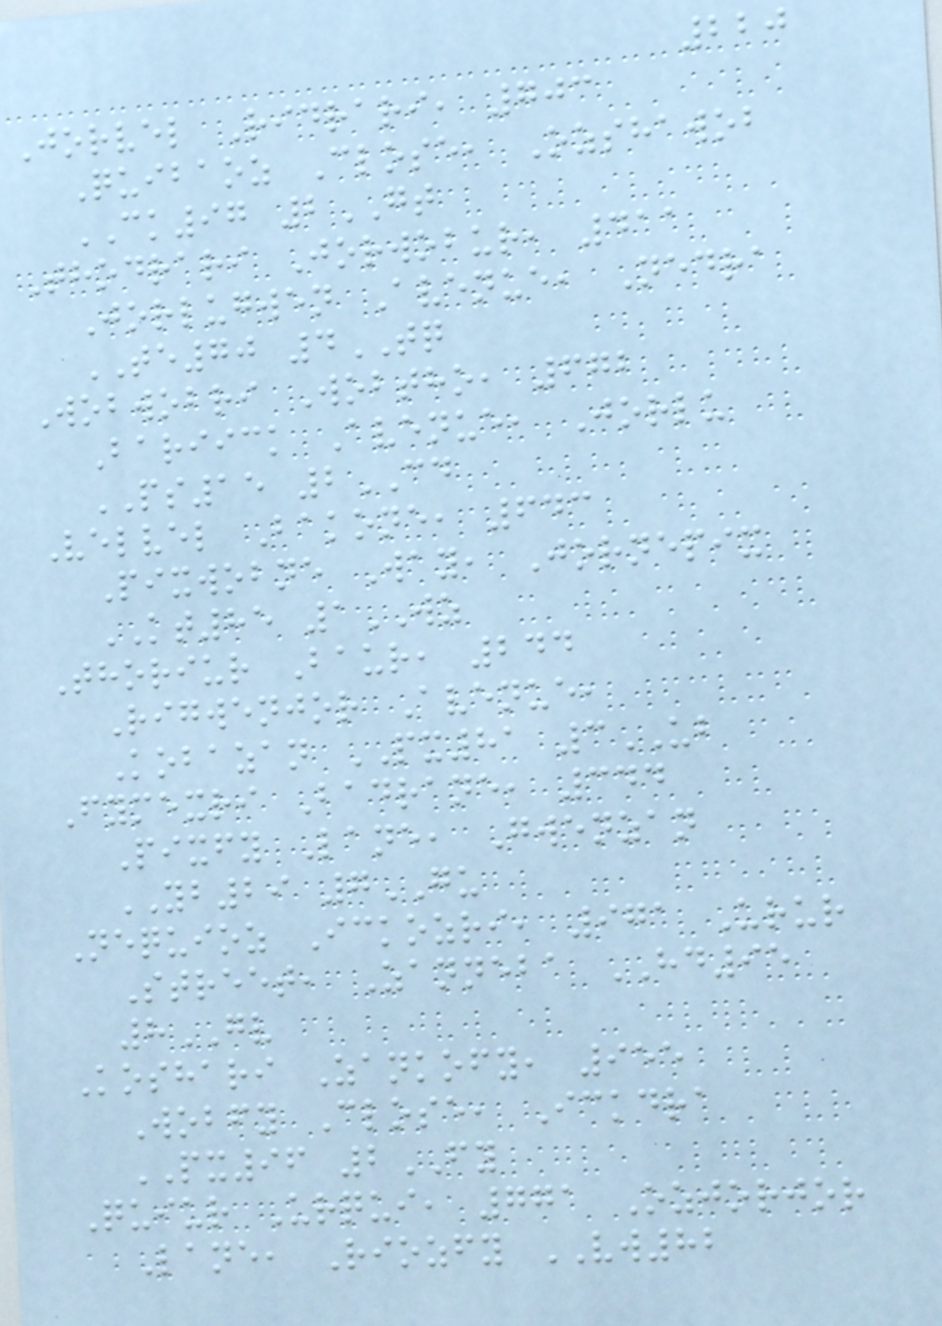220
Jorvel Ridrari, 703
Quibaoz Close, Ozshawob
CK97 2GT
Thodrari Jorwobur, 411
Jorlugwen Avenue, Nedra
TE70 4TQ
Wobwobri Wobtho, 672
Bariick Avenue, Jorlu
PS15 2CD
Velvel Bakone, 643
Pixwobne Way, Jornepix
KT85 1WZ
Thoriur Baur, 244
Rigwenjor Avenue,
Kobazan PX81 3UB
Fymexri Badrane, 344
Pixfy Lane, Gwenzan
YB29 7GU
Nequioz Ickozri, 971 Urur
Street, Zanneba HD95
8GV
Koshari Zankofy, 955
Wobfy Close, Ickdra
PX96 2FY
Quiur Urqui, 771 Ozjorjor
Lane, Riozfy VW82
